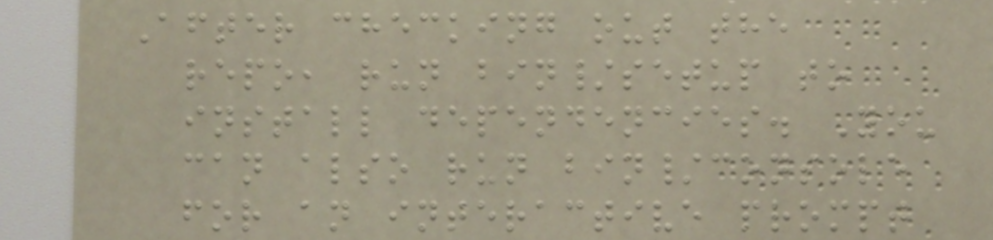After checking out the
repo, run bin/setup to
install dependencies. You
can also run bin/console
for an interactive prompt
